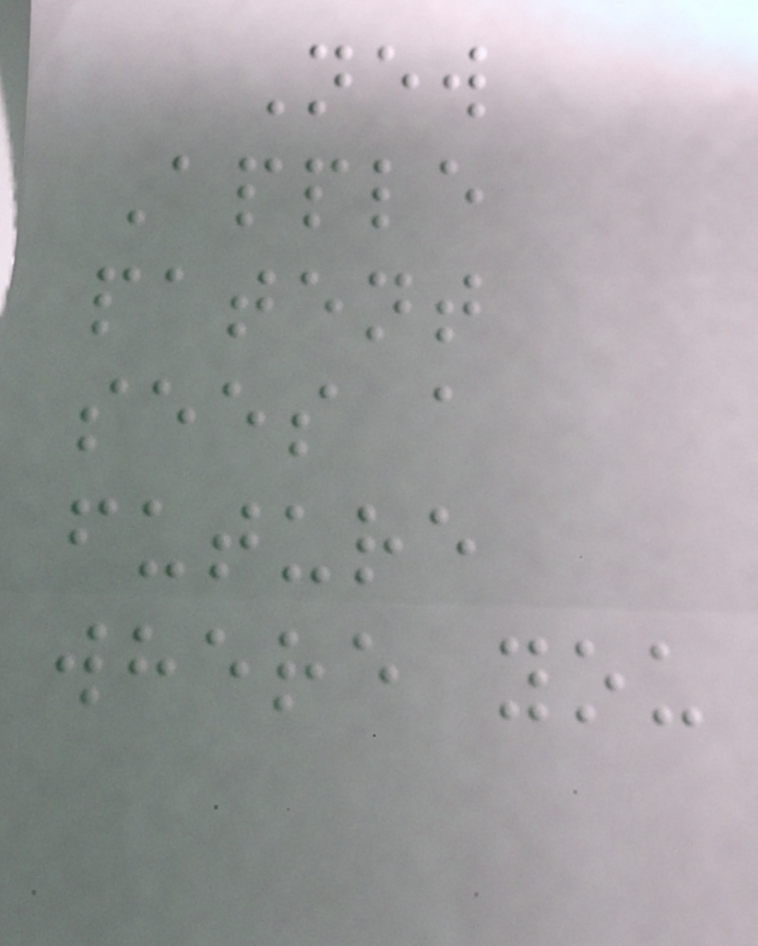New
Apple
patent
sees a
future
where you
